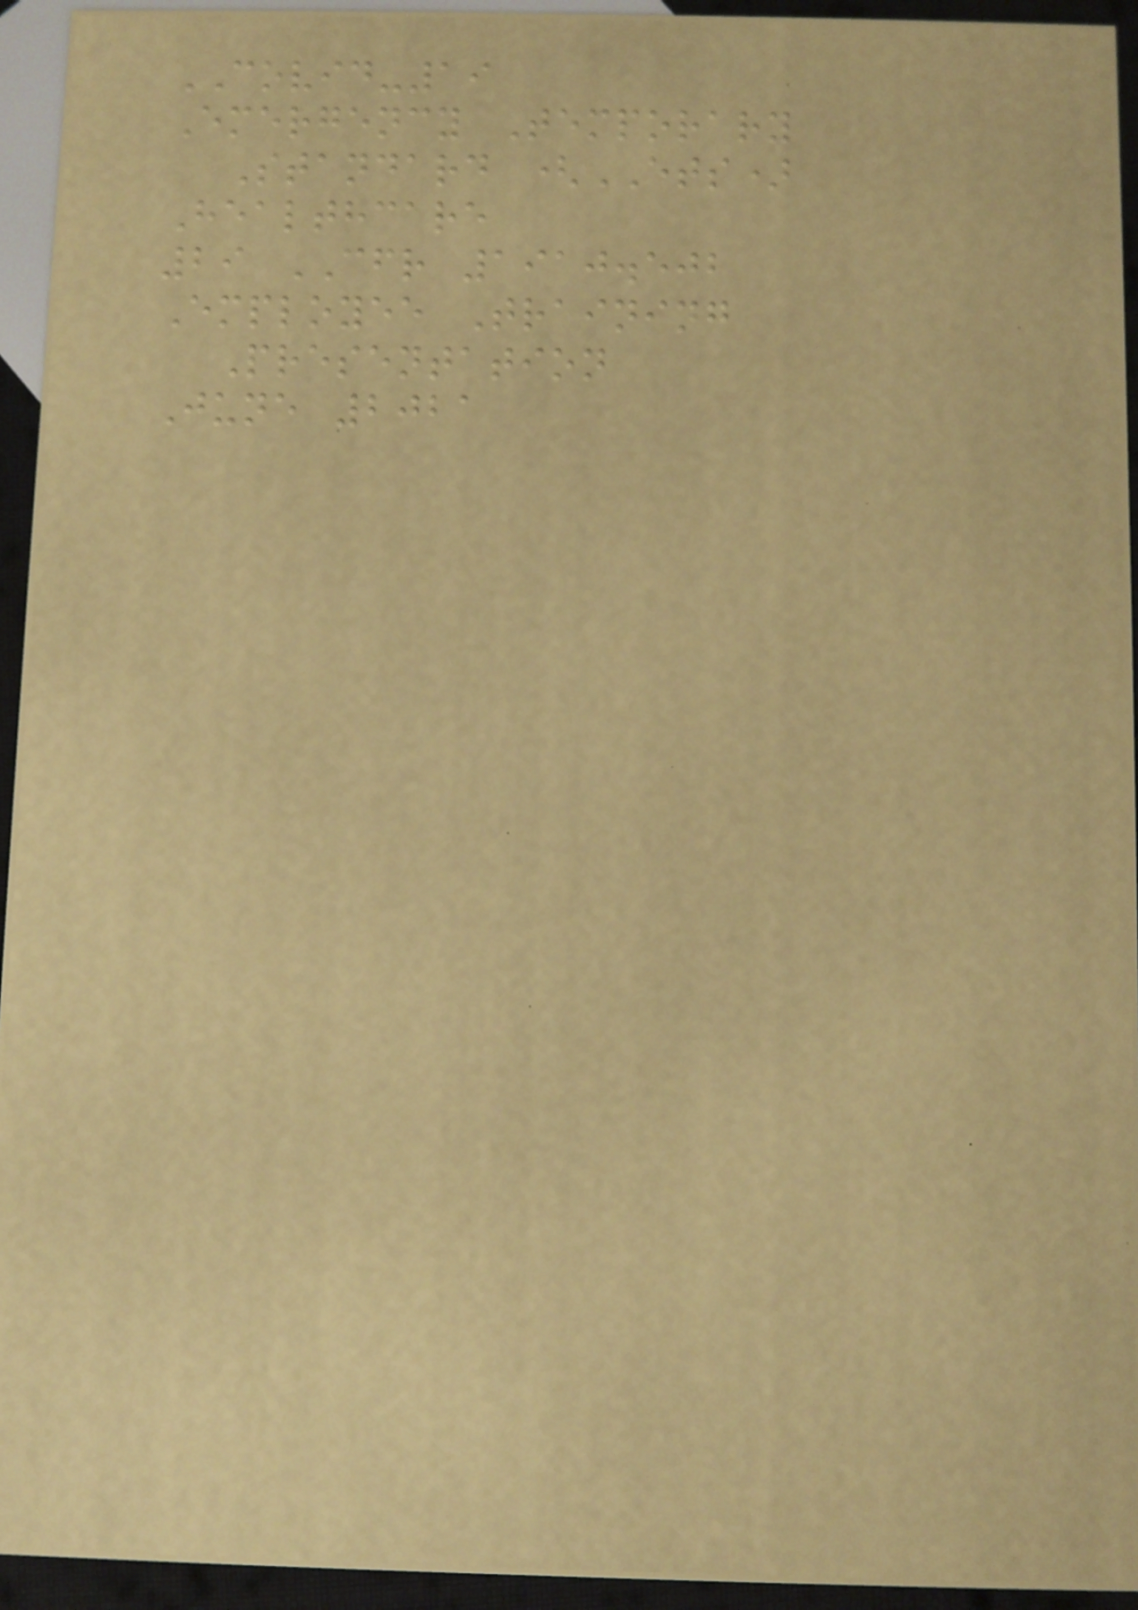COVID-19
Emergency Temporary
Standard (ETS)
Healthcare
29 CFR 1910.502
Employee Training
Presentation
June 2021
